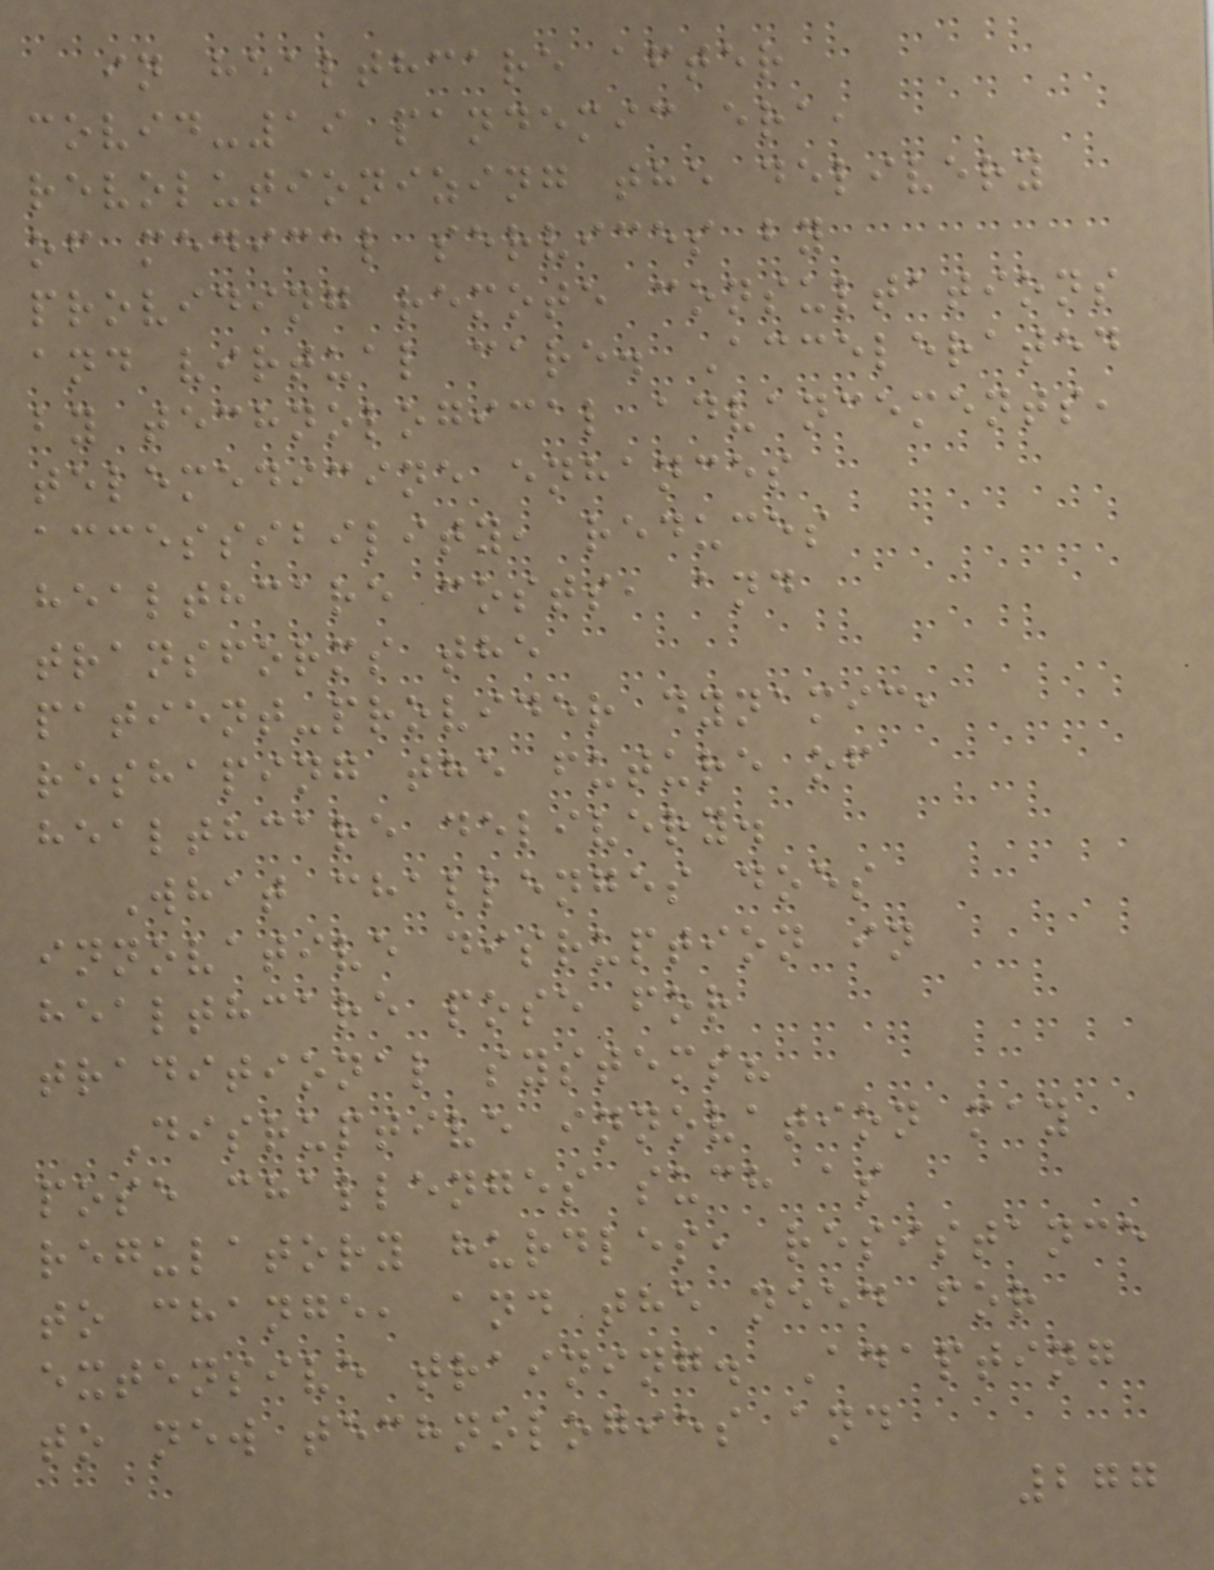in healthcare after
covid-19 pandemic era,
revolutionizing the delivery
of medical services by
providing remote consultations
and virtual care. Accelerated
by technological advancements,
telemedicine enhances
accessibility, reduces
healthcare costs, and
transforms the
patient-provider dynamic,
reshaping the future of
healthcare delivery.
What challenges does
innovative disruption in
healthcare pose for
traditional systems?
Disruptive innovation may
pose challenges such as
regulatory hurdles, resistance
to change, and the need for
extensive training. Adapting
to new technologies and
277
